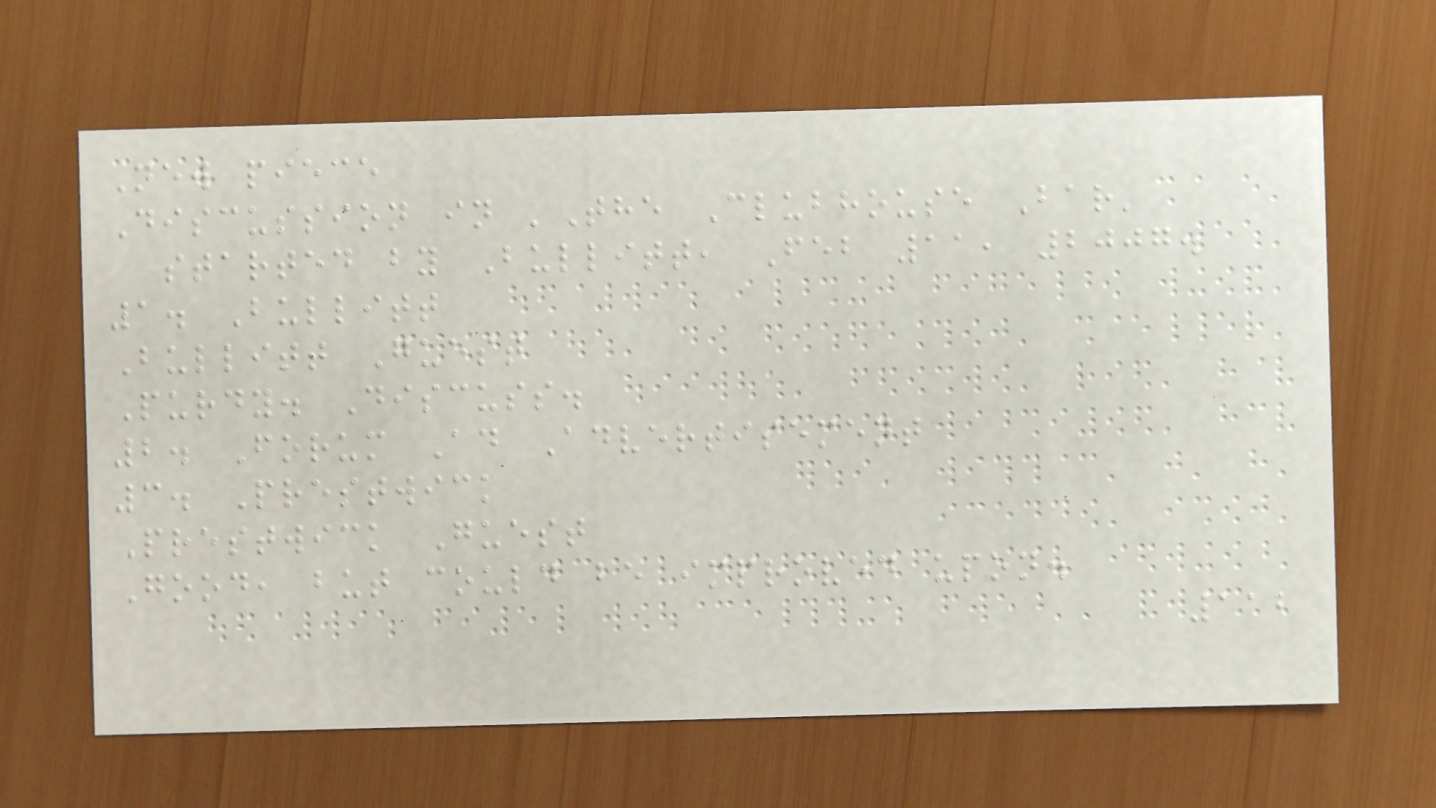New piece
Discussion in 'The Clubhouse Bar'
started by Bullitt, Feb 11, 2007.
1. Bullitt
Bullitt Guest
Purdy. Discuss.
2. Forum Ad Advertisement
3. Prestwick
Prestwick Guest
Good, but could be improved upon.
112
